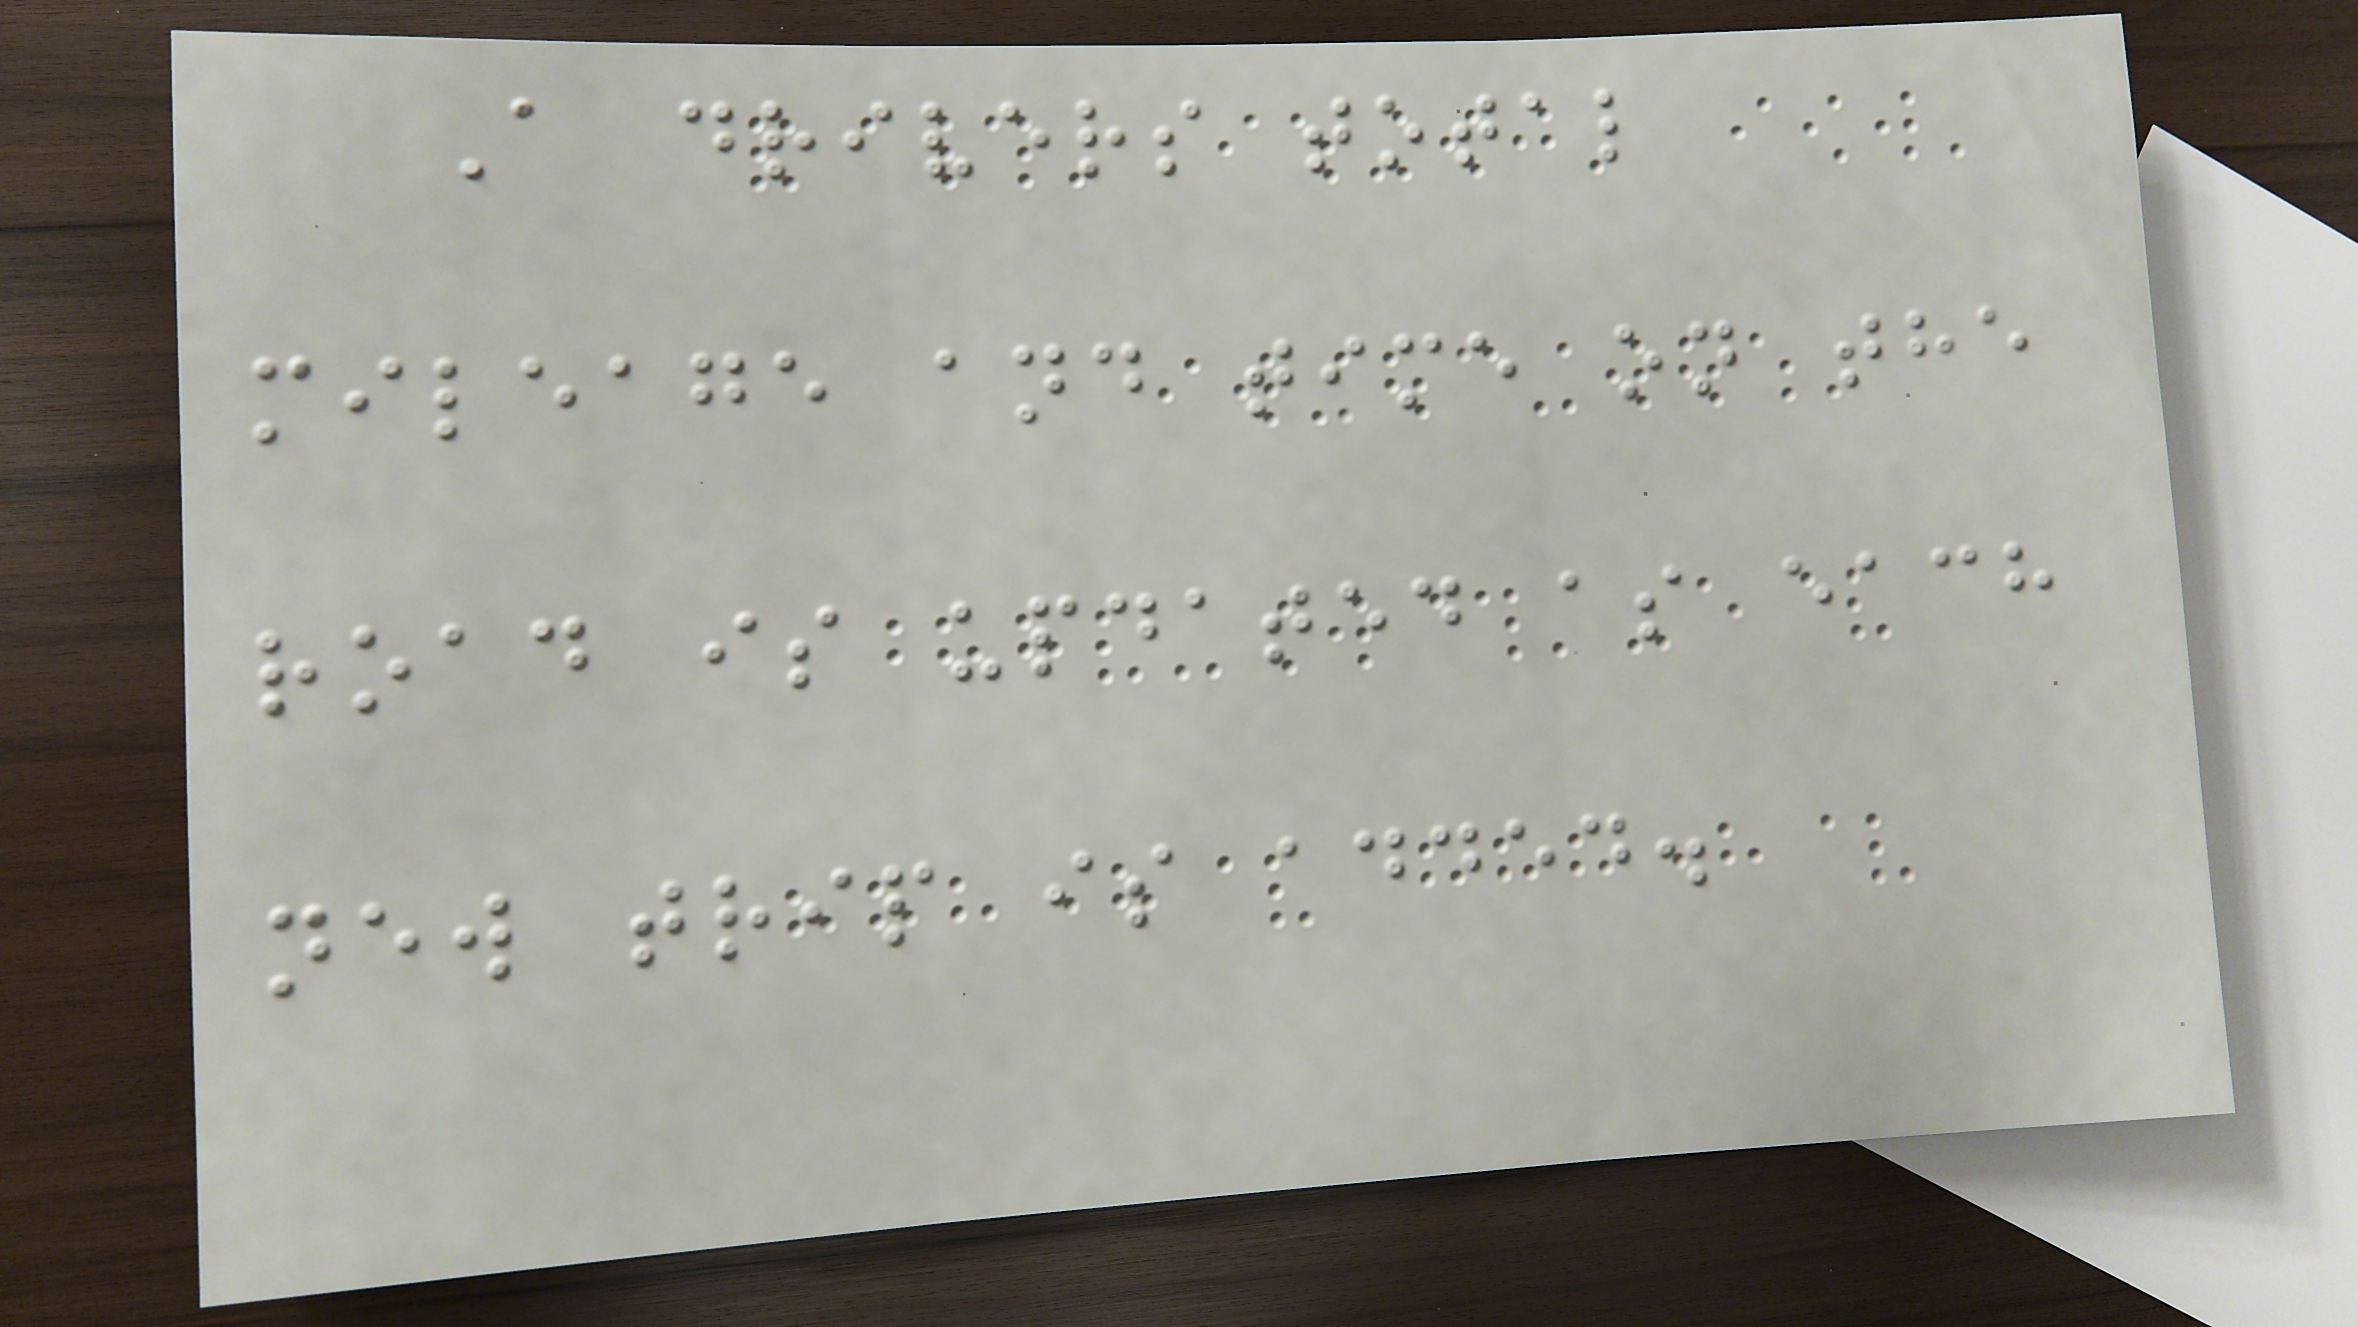A drivers total
mileage and time on the
road is updated as each
new trip is added.
